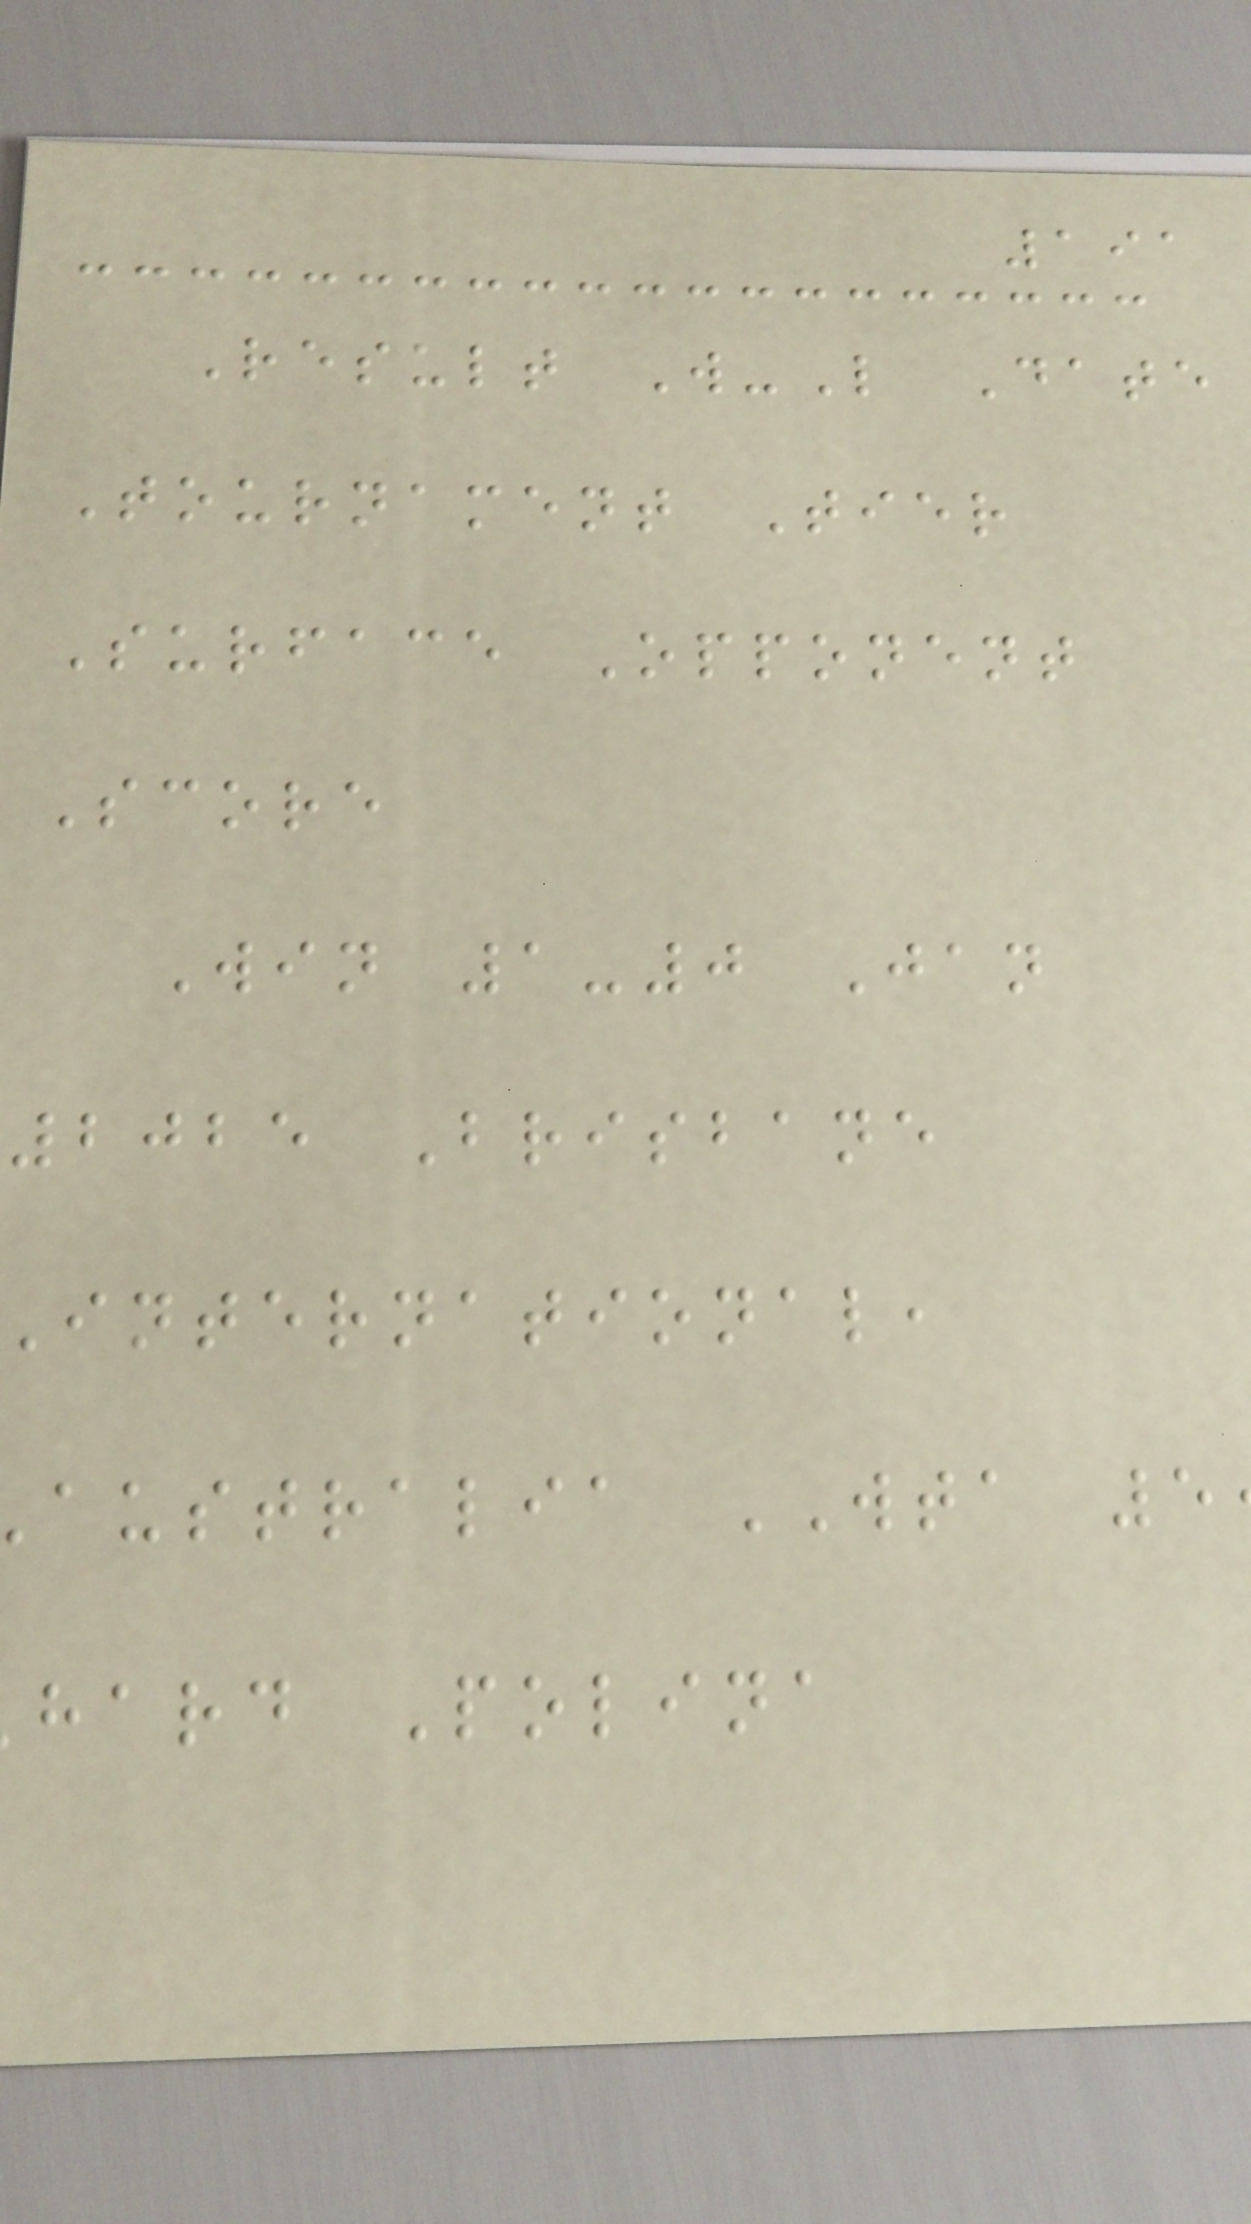191
Result W-L Date
Tournament Tier
Surface Opponent
Score
Win 1-0 Jan
2025 Brisbane
international,
australia WTA 5
hard Polina
